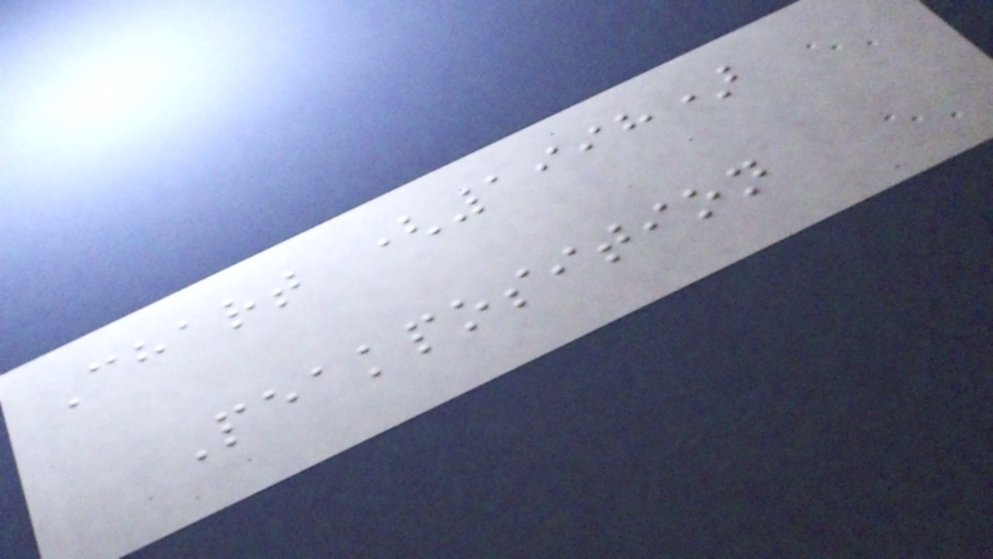Chart (1998)
Peakposition
